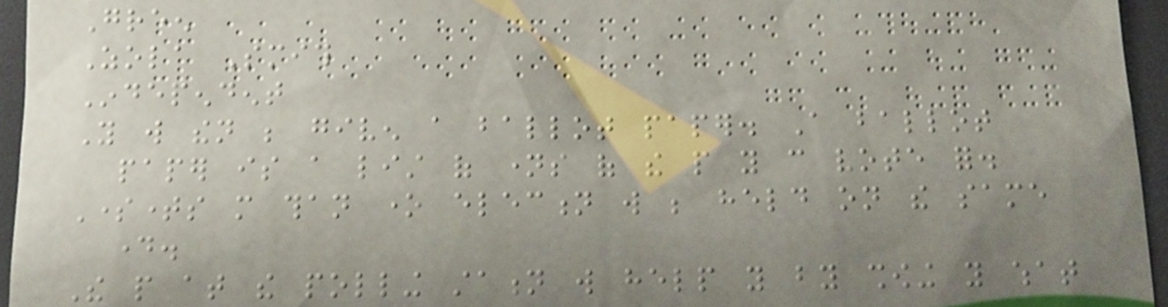Green
Zola Smith
Independent
You will then be given a ballot paper. A ballot
paper is a list of names of the people you can vote for.
Sometimes more than one election will be held on the same
day.
The people at the polling station will help you by showing you what
